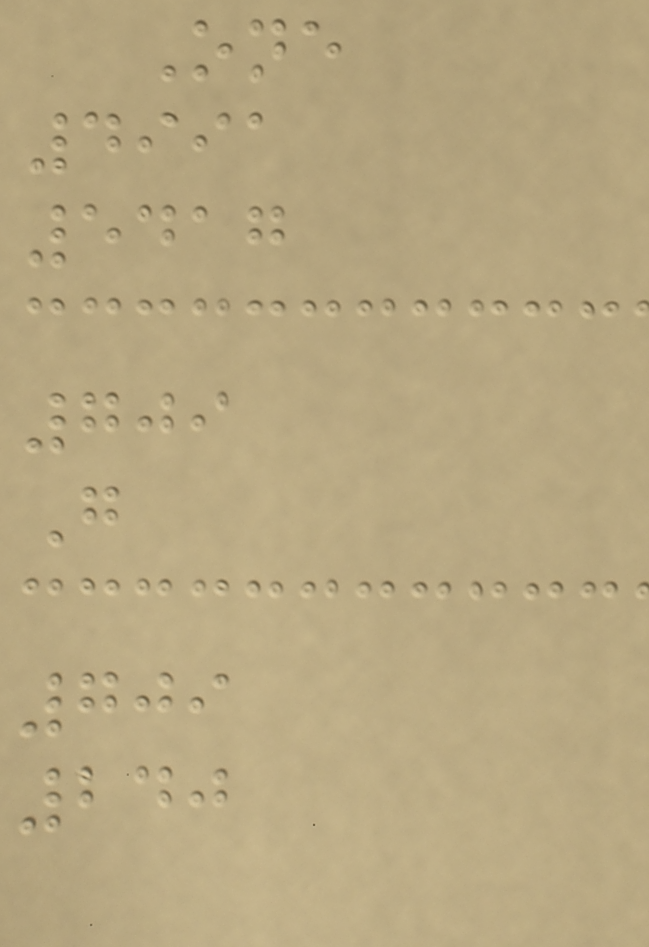One
4991
5417
709
G
709
240
